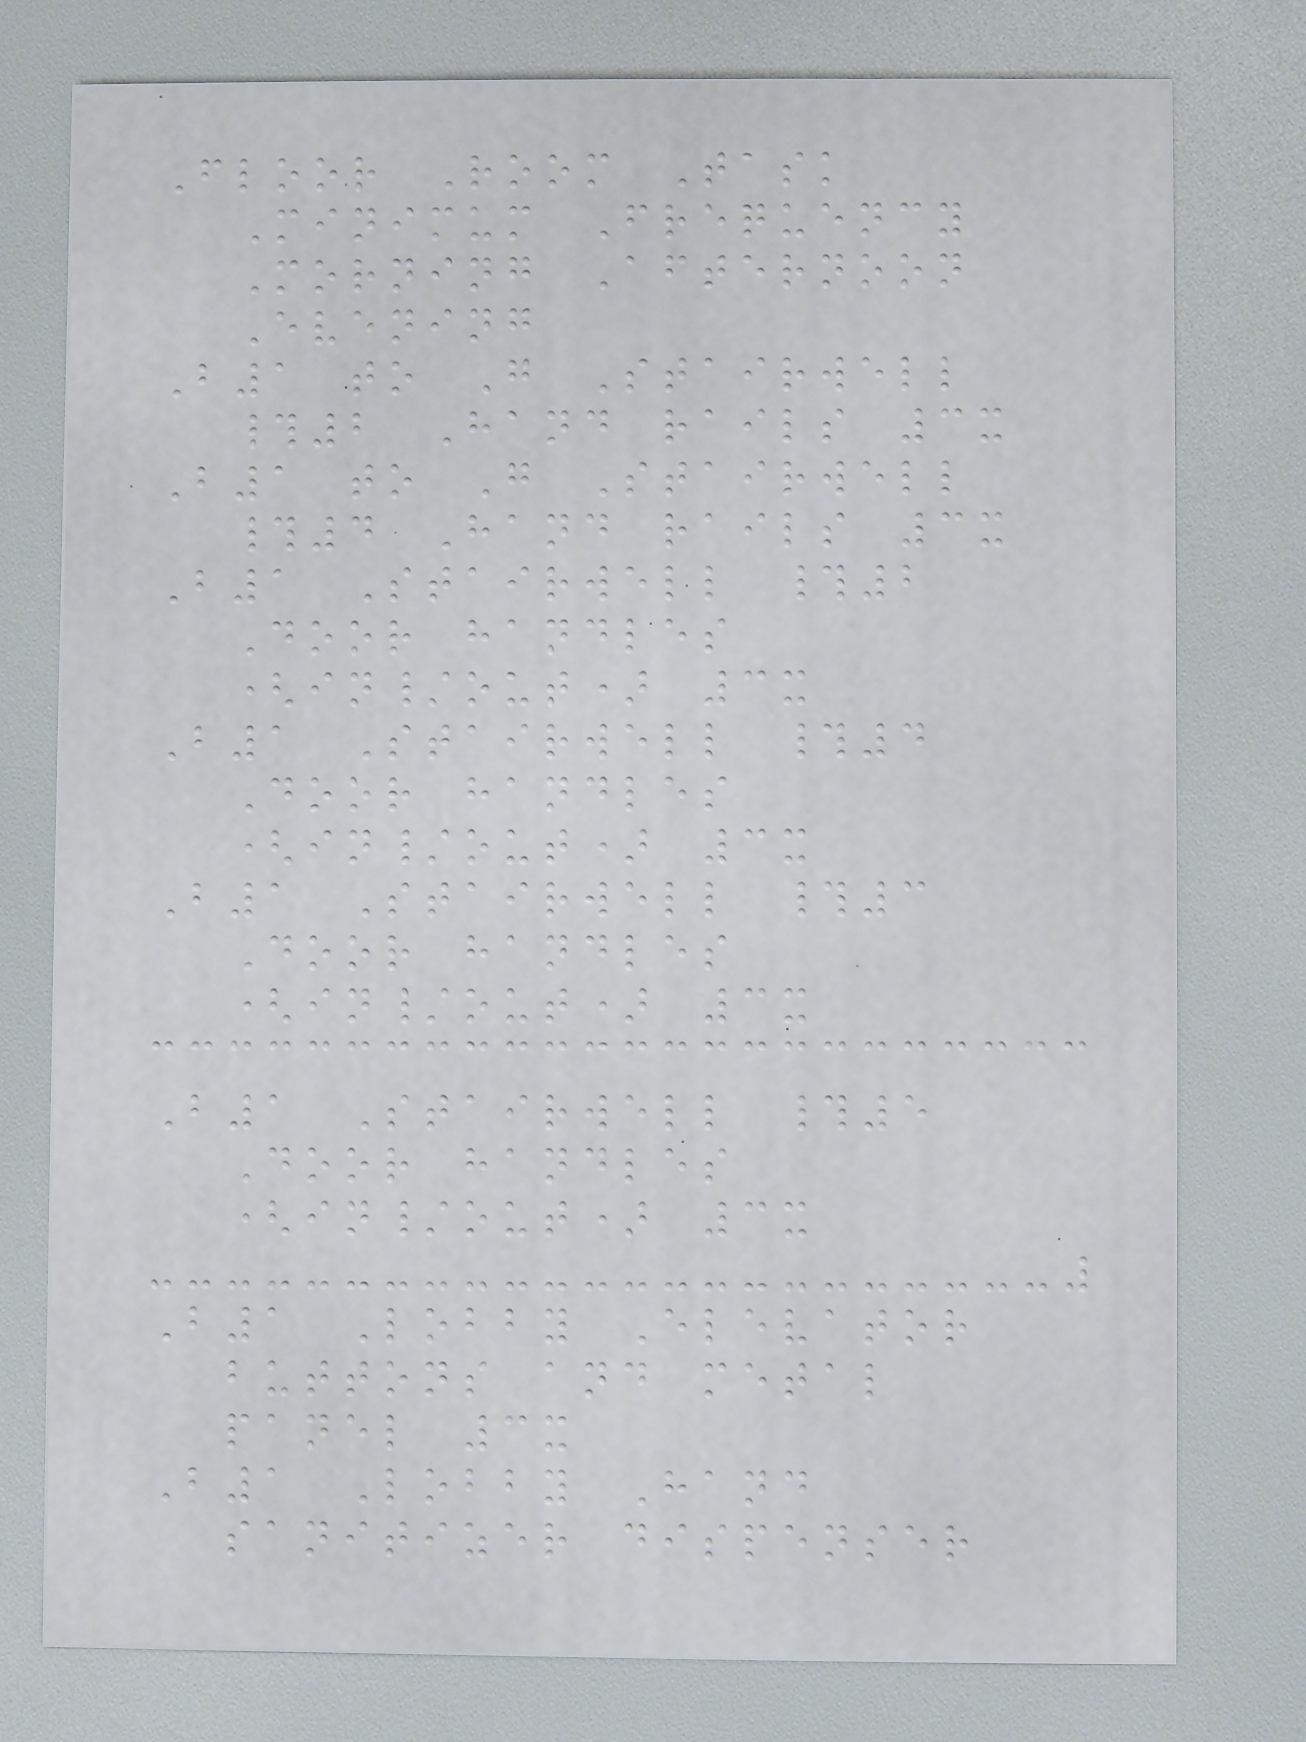Floor Room Task
Minimum Frequency
Morning Afternoon
Evening
B1 to G Stairwell
#2 Hand rails 3x
B1 to G Stairwell
#4 Hand rails 3x
B1 Stairwell #2
Door handles
(in/out) 3x
B1 Stairwell #4
Door handles
(in/out) 3x
B1 Stairwell #3
Door handles
(in/out) 3x
B1 Stairwell #5
Door handles
(in/out) 3x
B1 Lobby Elevator
buttons and metal
panel 3x
B1 Lobby Hand
sanitizer dispenser
